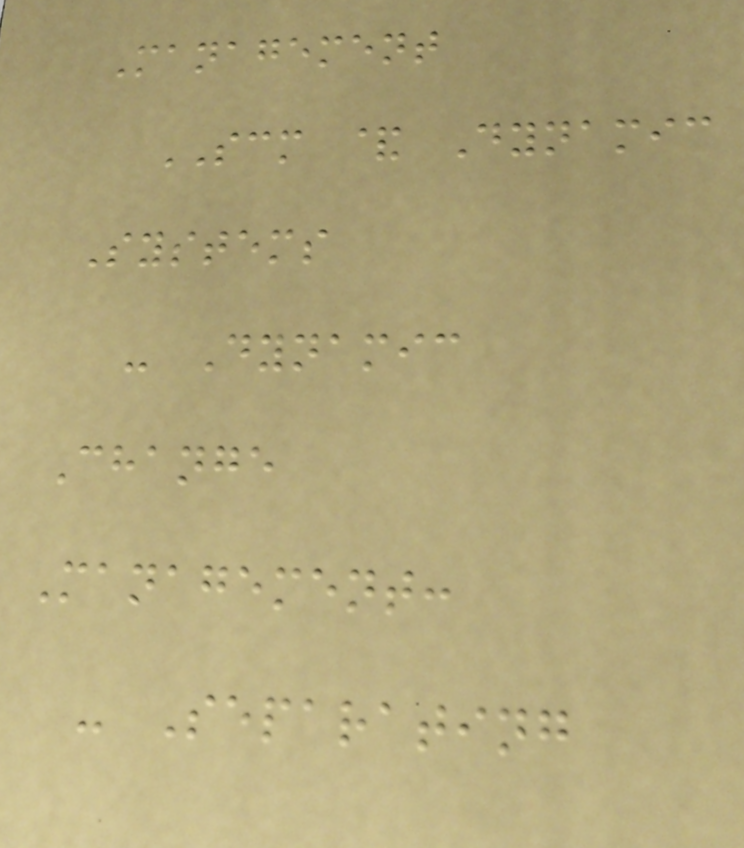Management
SCM & Dynamic
Systems
- Dynamic
Change
Management:
- Separating
